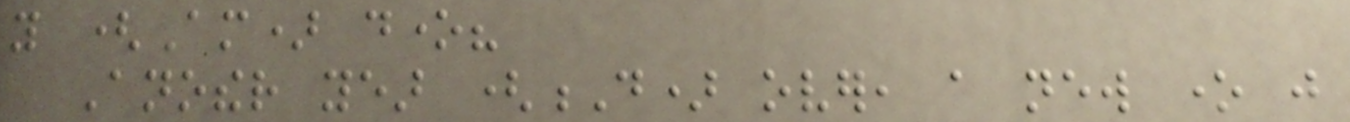you (Am) done?
Another year (D) over, a new one just
